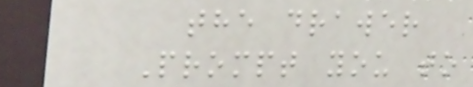the drawer
Prompt you to
